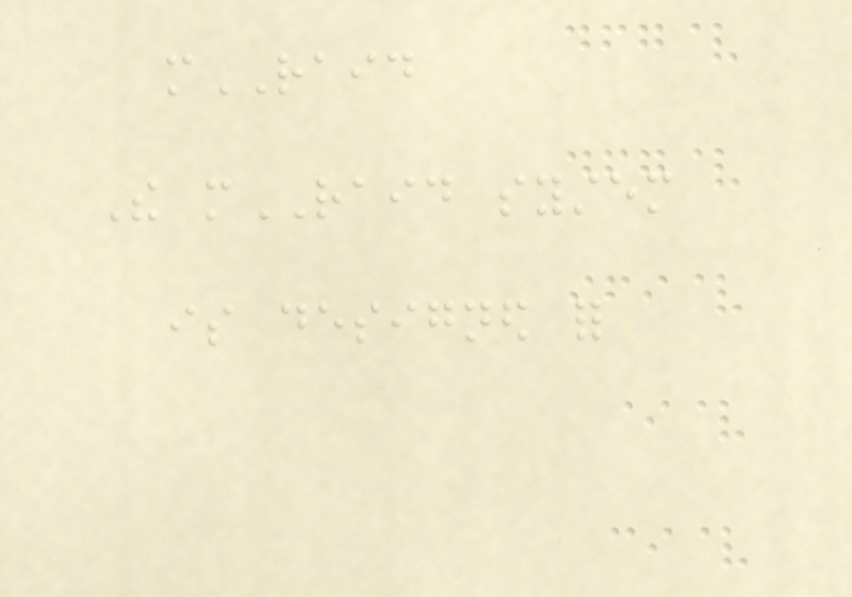mRAID
The mRAID system
is designed for
